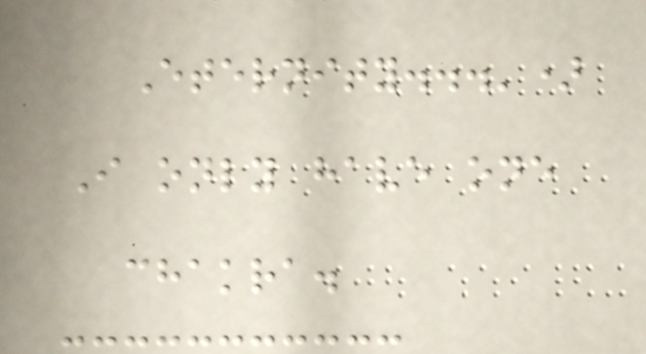Eternity...')
I only have one
chakra.
